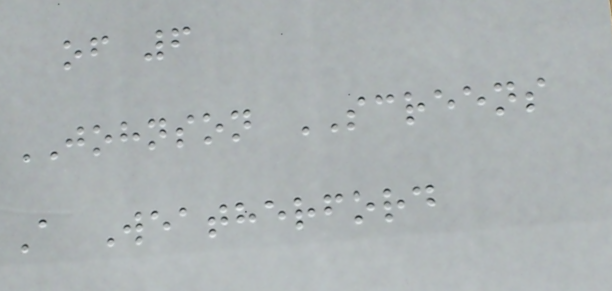of 6
JOHNSON SCREENS
A Weatherford
